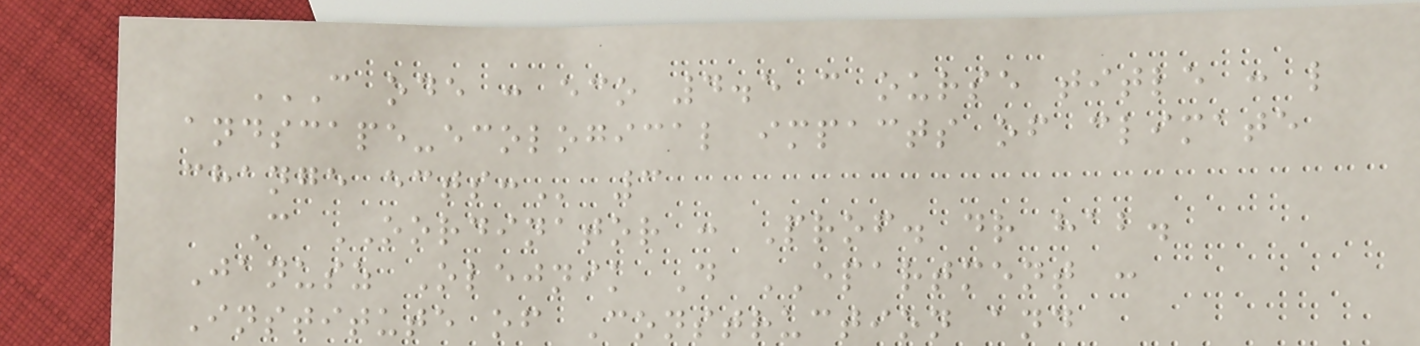C ODE : ECO 4.5 C OURSE TITLE : L
ANDSCAPE-ECOLOGICAL IMPACTS OF CLIMATE
CHANGE ECTS: 3
C OORDINATOR : Prof. dr hab.
Janusz Olejnik D EPARTMENT :
Institute of Construction and
